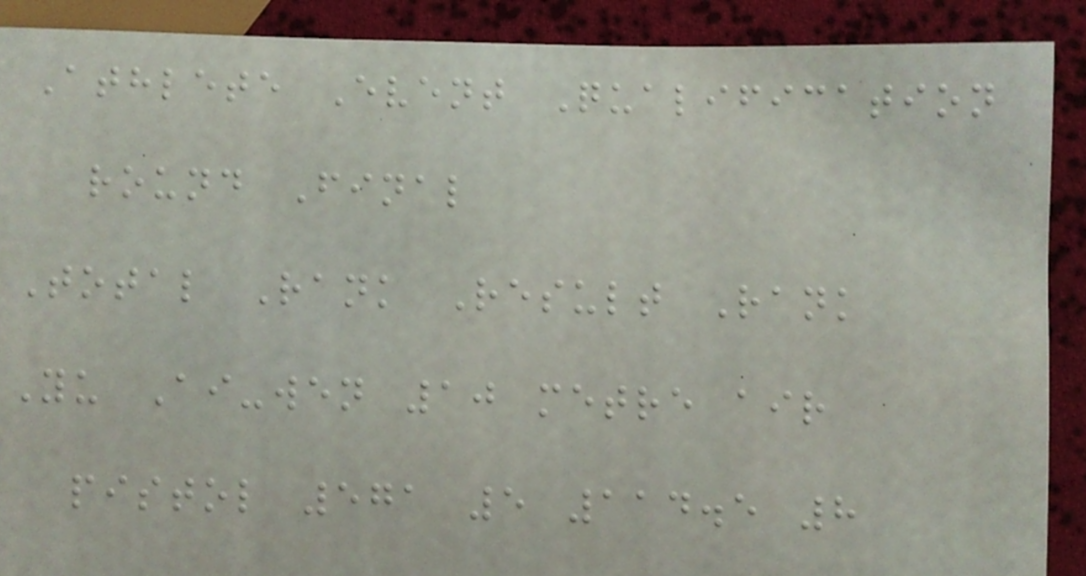Athlete Event Qualification
round Final
Total Rank Result Rank
Yu Ai-wen 10 metre air
pistol 571 5 114.5 8
